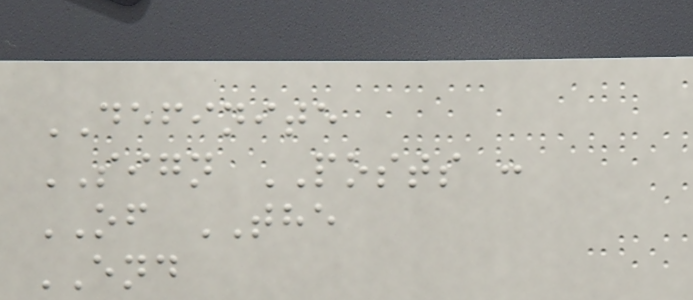DEFINITE
SIGN POSTS :
OF THE
END
